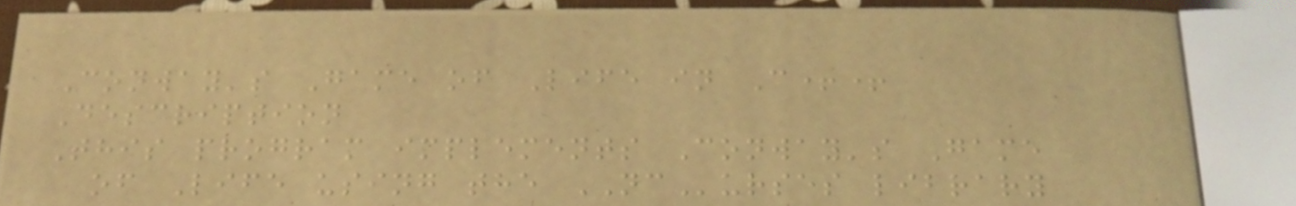Conway's Game of Life in C++
Description
This program implements Conway's Game
of Life using the NCurses library
